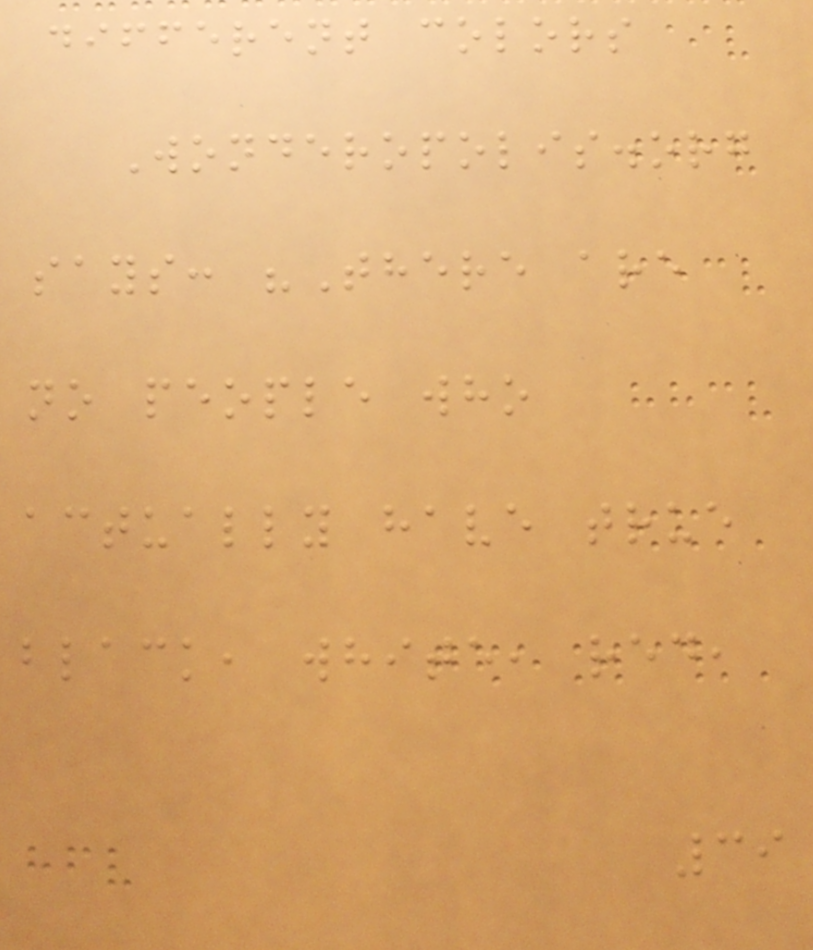different colors
Wonderopolis.org
says: "There are
no people who
actually have true
black, white, red,
39
